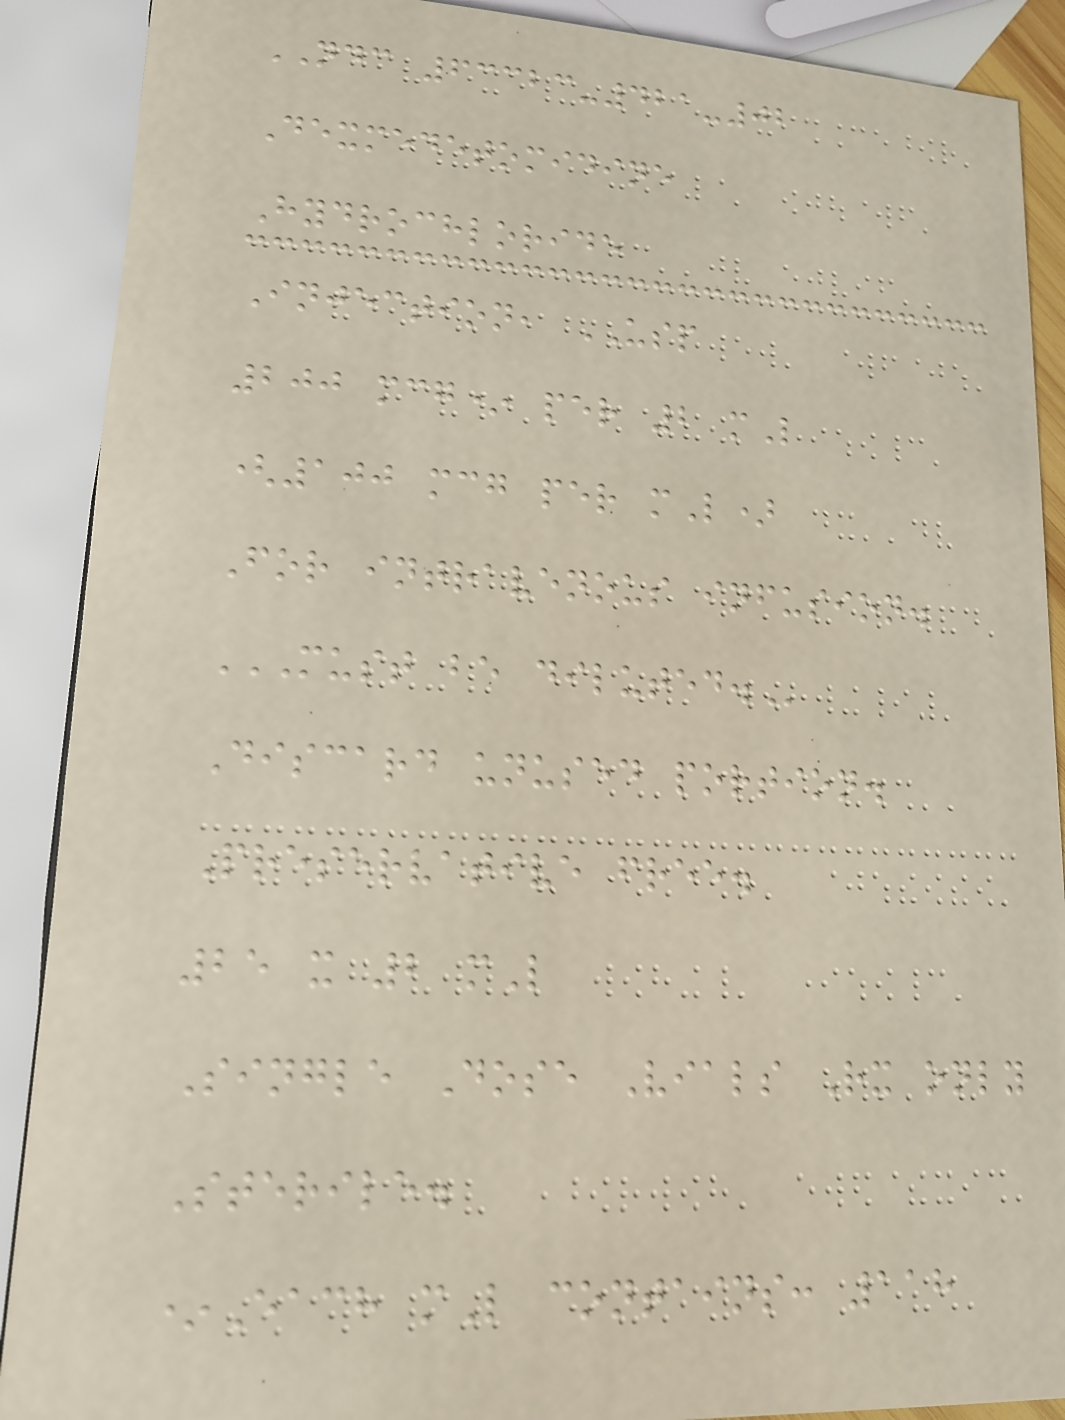NDC 63323-421-02
Dexmedetomidine
Hydrochloride
Injection, USP
200 mcg* per 2 mL
(100 mcg per mL)
For intravenous infusion.
MUST BE DILUTED.
Discard unused portion.
Preservative free.
25 x 2 mL
Single Dose Vials Rx only
Sterile.
*Each mL contains: 118
